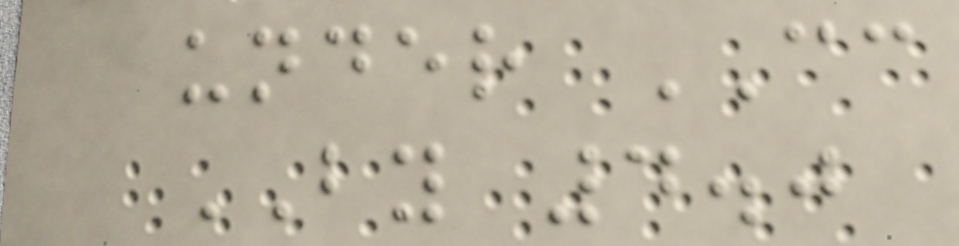under CC
BY 4.0
